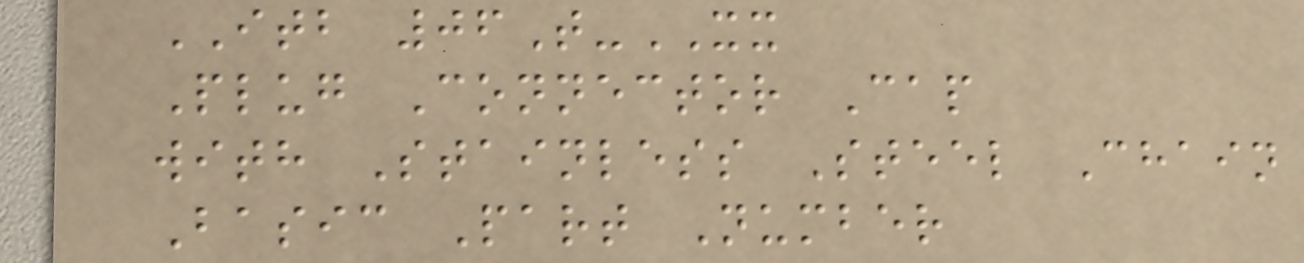ITB 06T-XX
Plug Connector Cap
with Stainless Steel Chain
Basic Part Number
